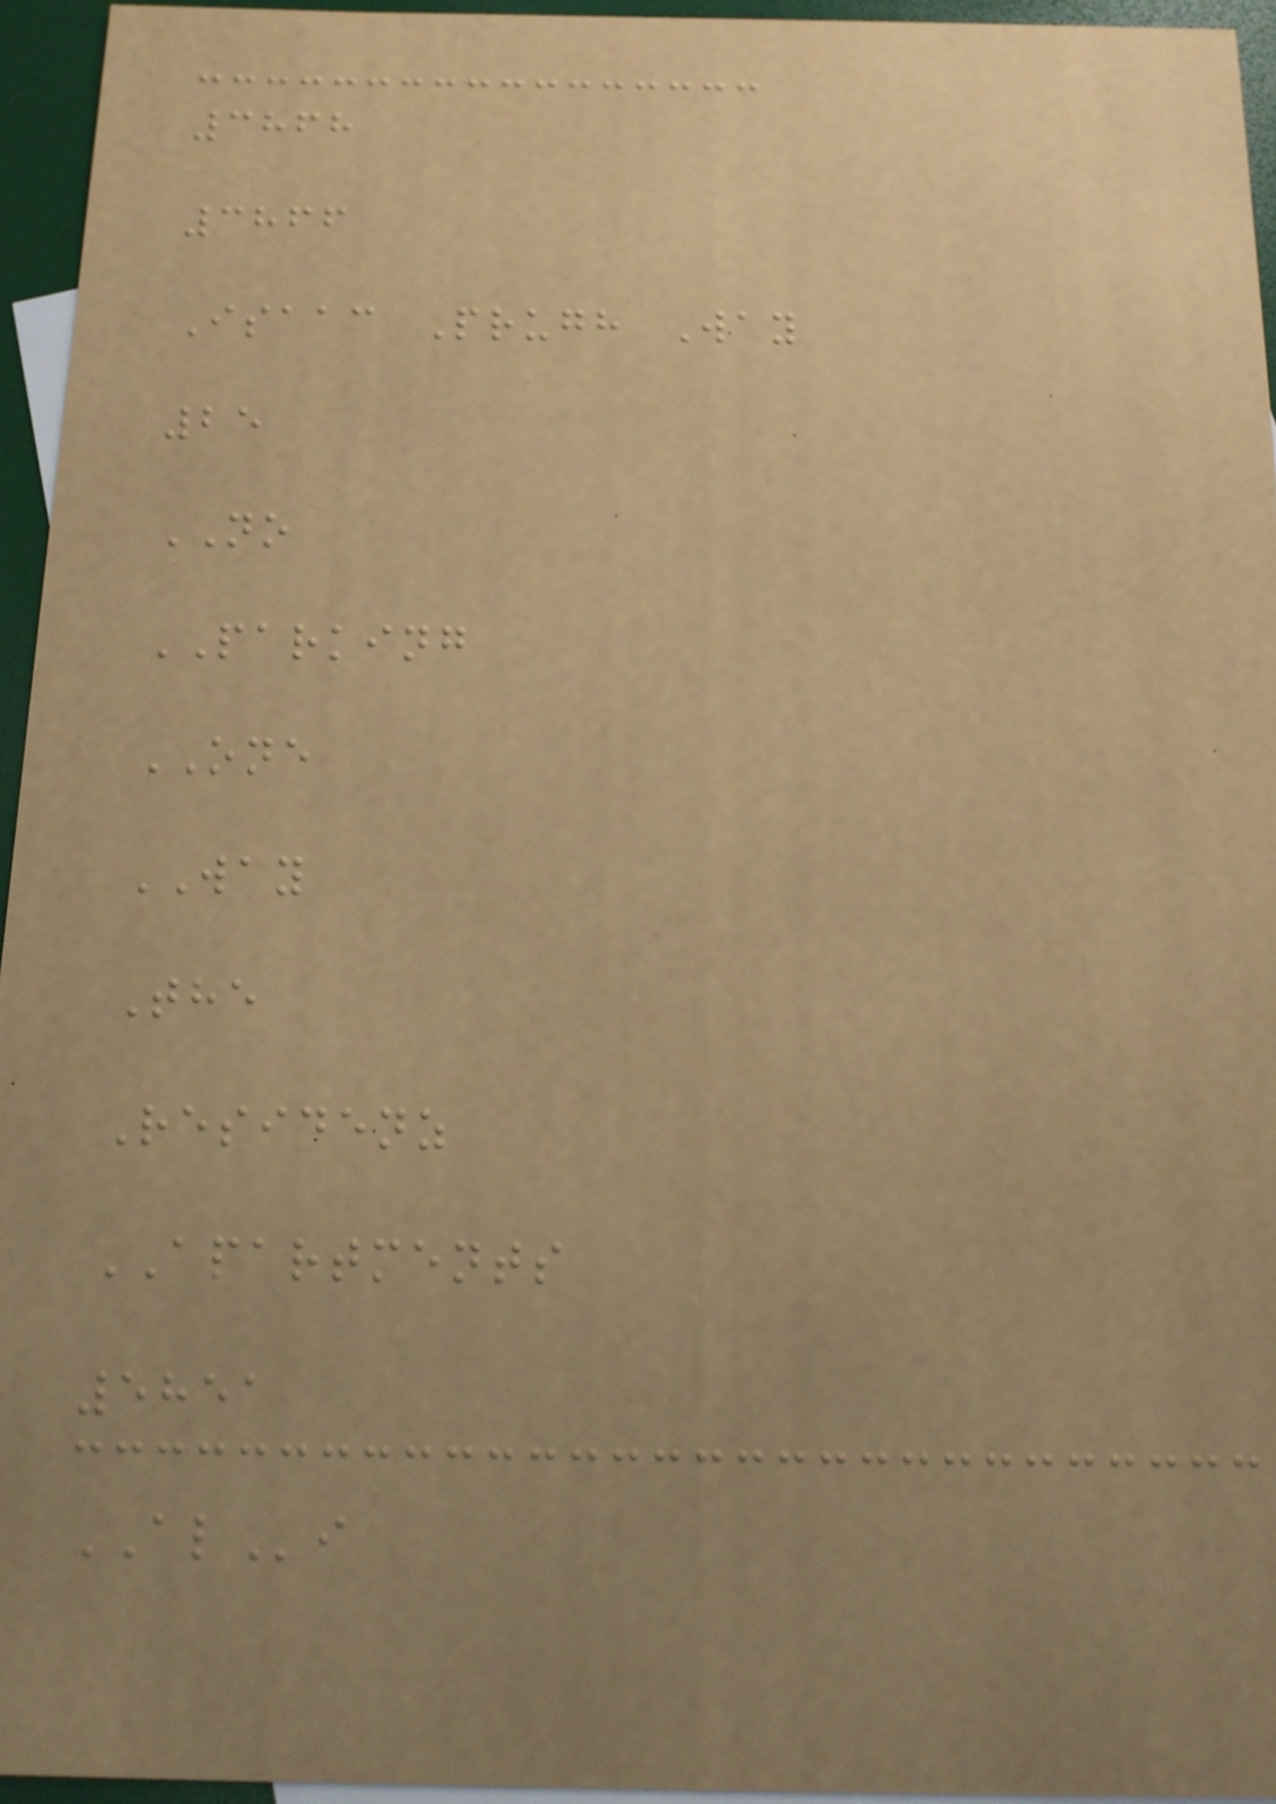3868
3866
Isaac Prugh Way
25
NO
PARKING
ONE
WAY
The
Residenz
APARTMENTS
5851
ALi
